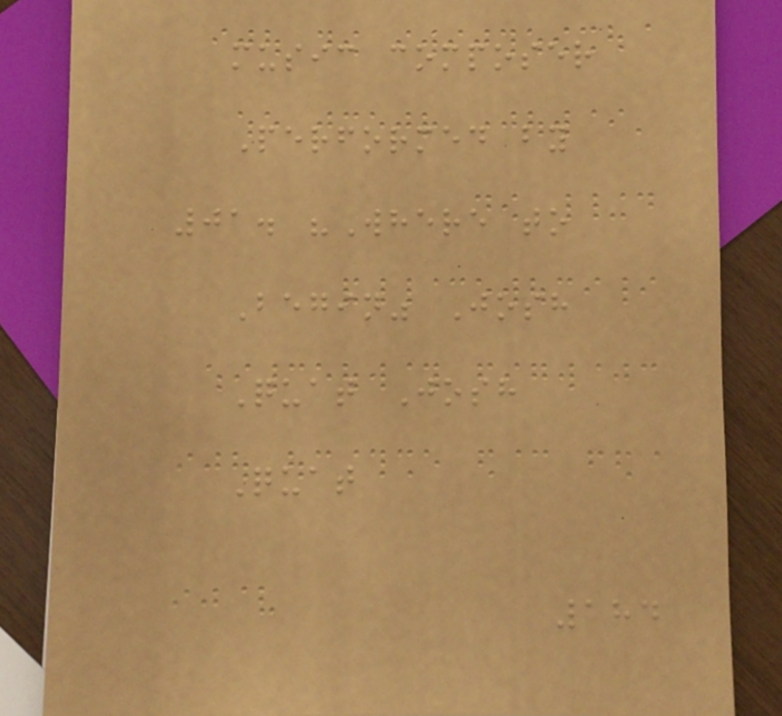music composer
Performed by
01. "Where to
Begin" Josh
Quat Josh
Quat
184
